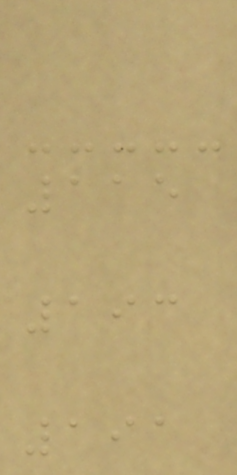115
193
191
